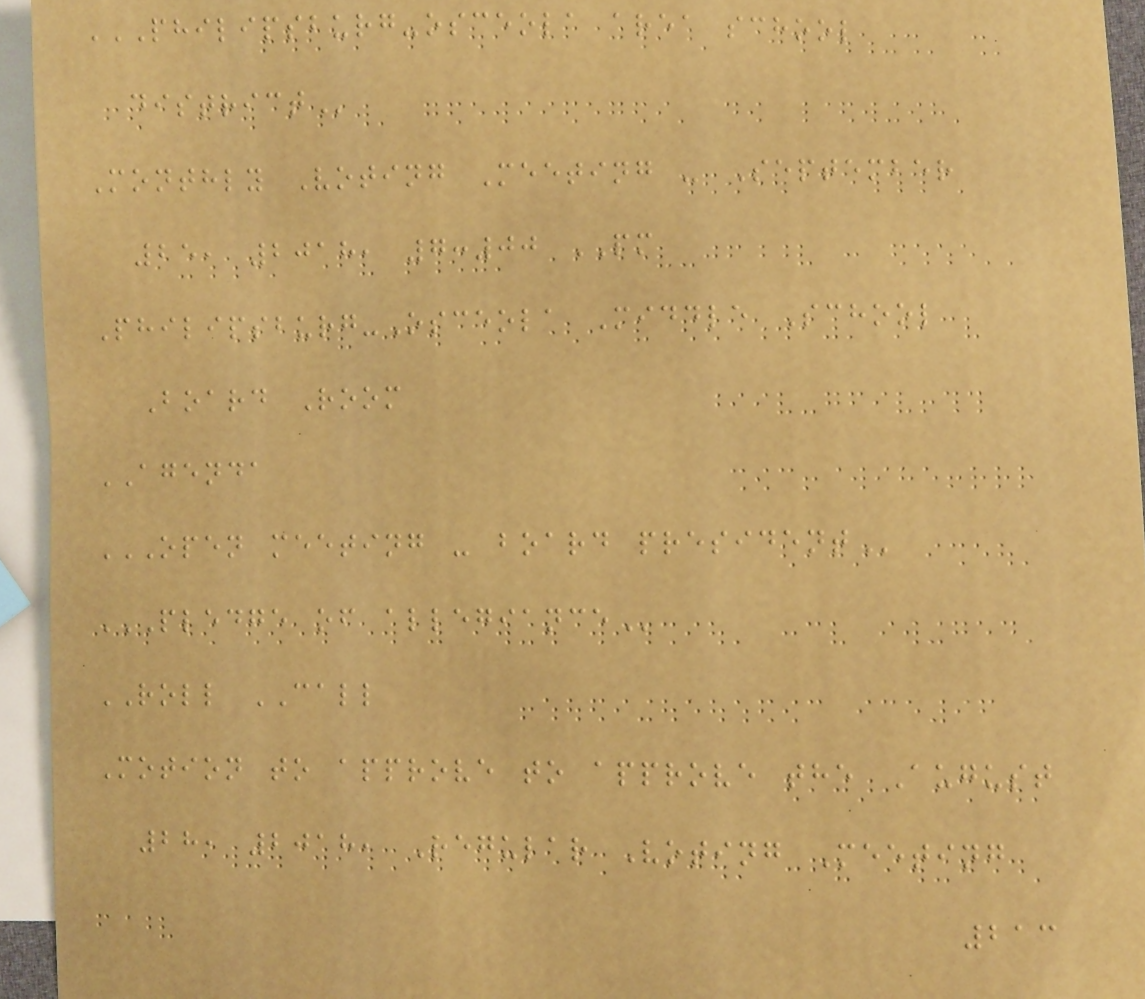PHILIPSBURG-OSCEOLA AREA SCHOOL
DISTRICT
Monthly Voting Meeting - September
25, 2018, 7:00 PM
Philipsburg-Osceola Middle School
Board Room
AGENDA
OPEN MEETING - BOARD PRESIDENT
PLEDGE OF ALLEGIANCE
ROLL CALL
Motion to approve to approve the August
28, 2018, Regular Voting Meeting
213
